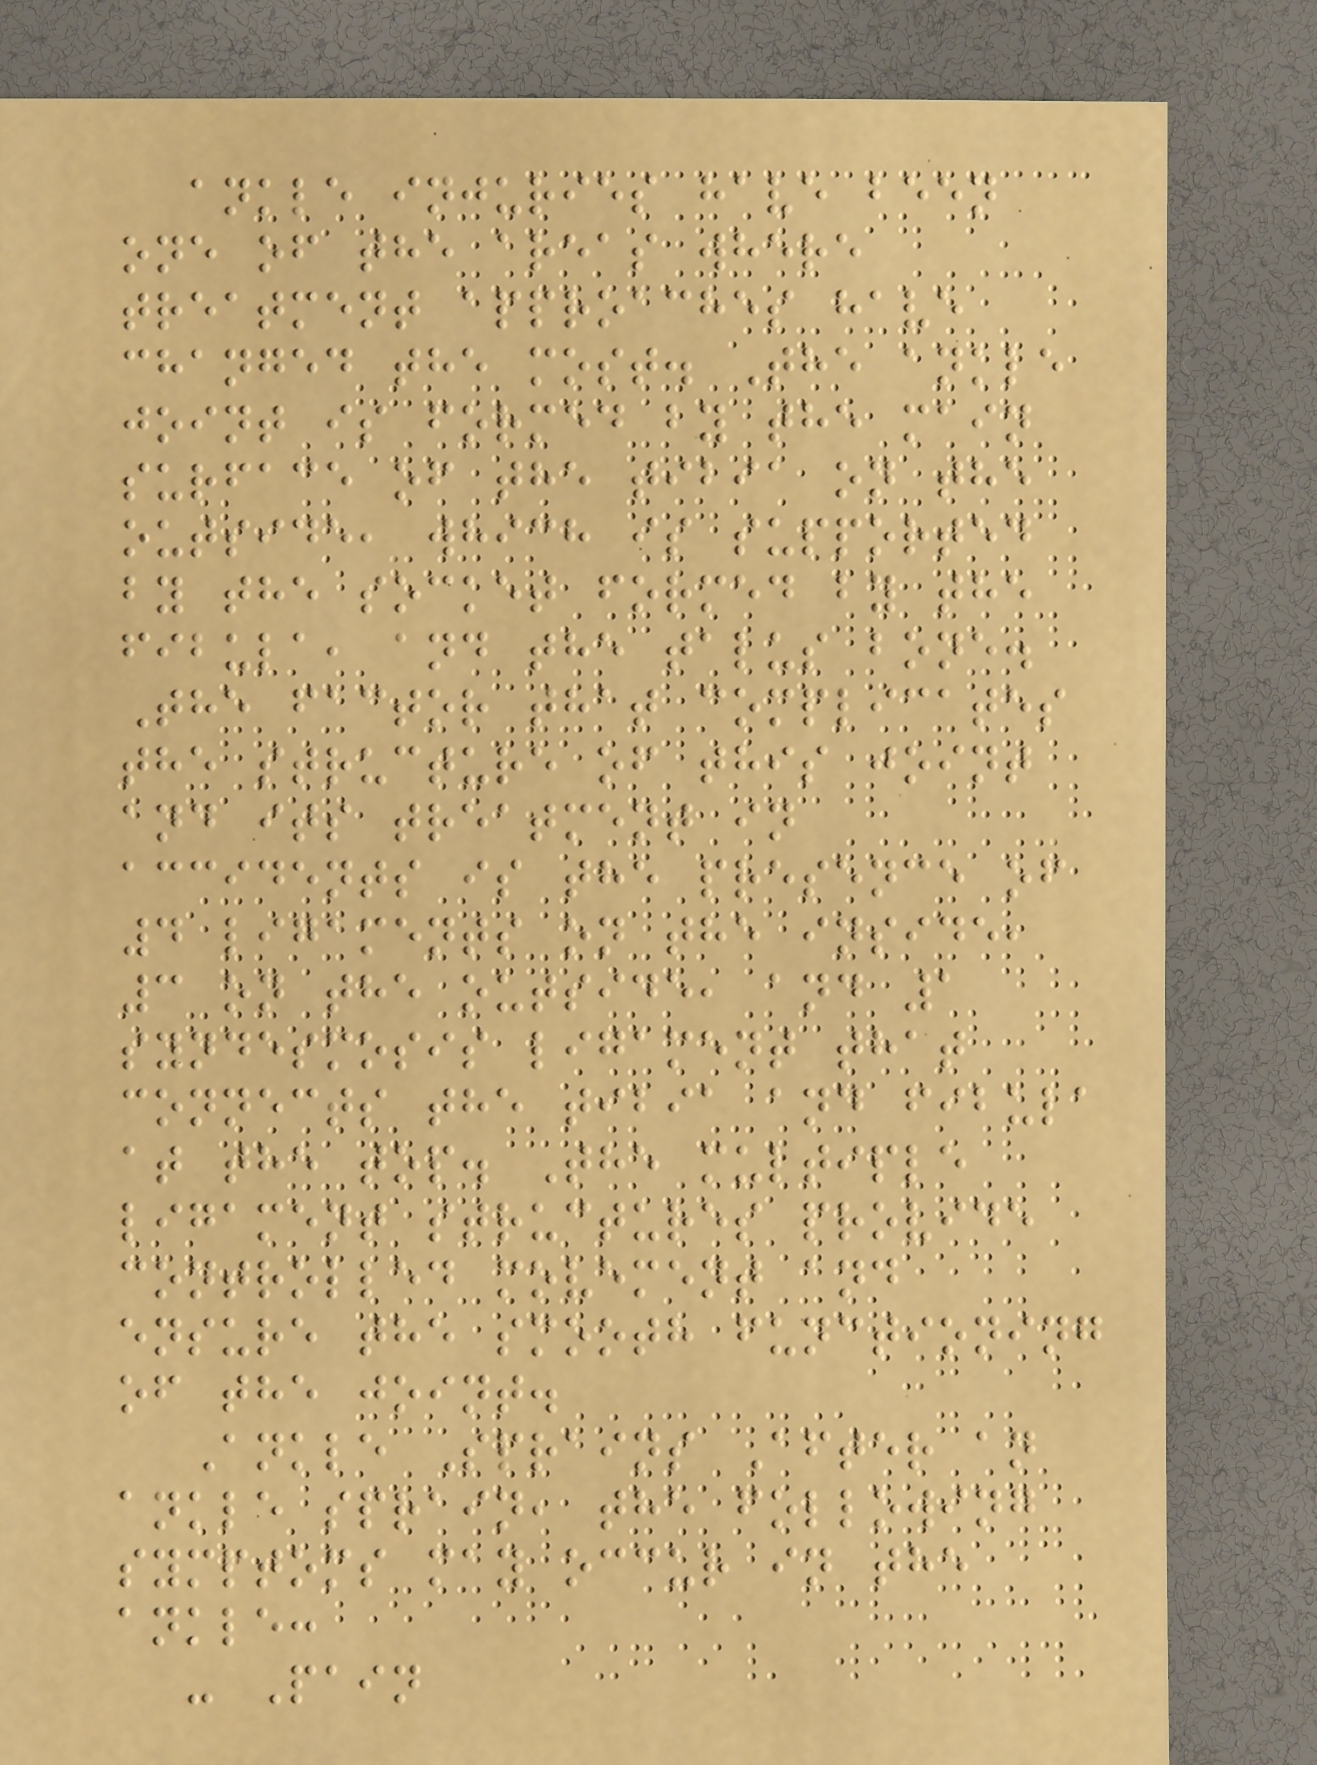ankle injuries have been
one of the areas where
treatment approaches have
changed the most. The ankle
joint is formed by the main
surface of the tibia on the
outside, which is supported
by the socket formed by the
fibula, and the talus bone.
The factor that complicates
the structure of this joint
and its treatment in
accidents is the presence of
4 ligaments on the inside,
3 on the outside, and 1
syndesmosis ligament that
connects the tibia and fibula
at the top. The multiple
ligament structures provide
controlled movement and
ensure the smooth functioning
of the joint.
Ankle Sprains After an
ankle sprain, the following
symptoms may occur in the
ankle:
- Pain
